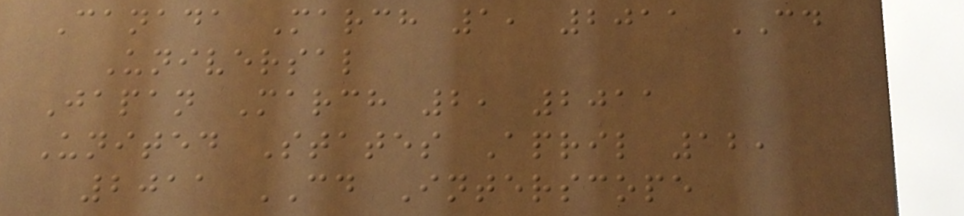Canada March 1, 2011 CD
Universal
Japan March 2, 2011
United States April 12,
2011 CD Interscope
